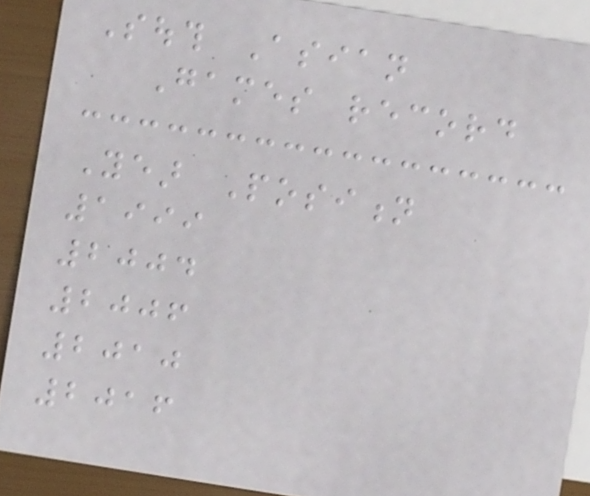South Asian
Games record
Year Position
1999
2004
2006
2010
2016
